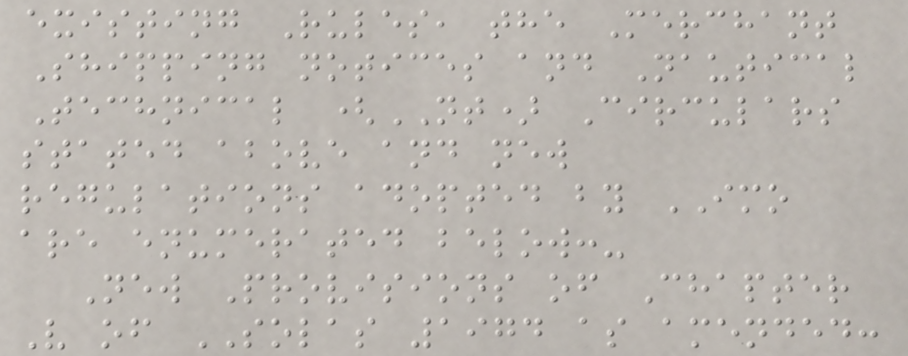existing Rules, the Merchant
Shipping notices and Nautical
Technical (NT) Circulars
stated above and new
regulations adopted by IMO
are enumerated below:-
New Provisions of Chapter
V of SOLAS 1974 as amended:
